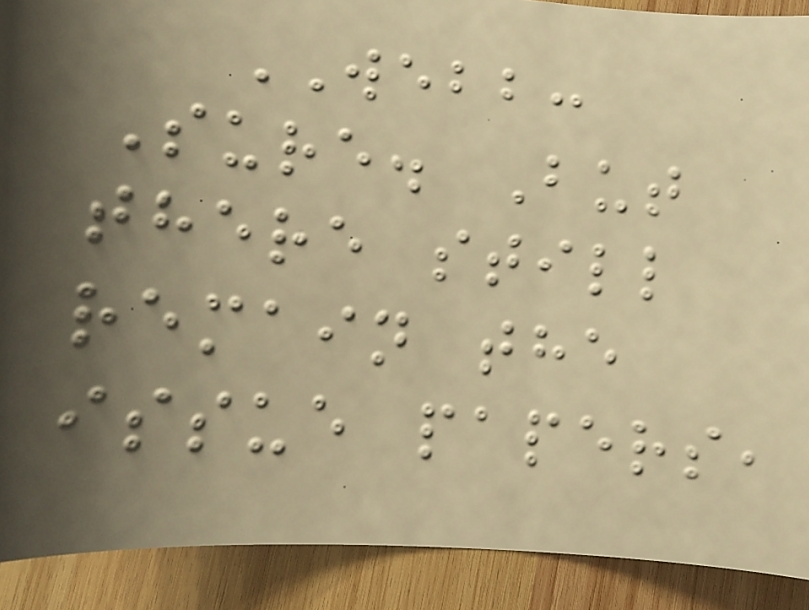WEBB:
Sure. But
there still
remain the
issue papers,
